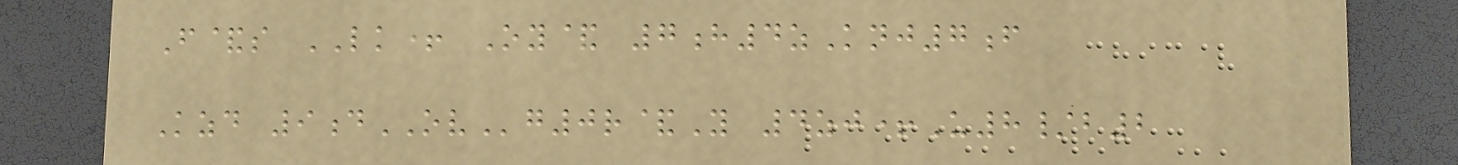F&s LK+ Oy& 7h4zKnj7f
Kzd 9dOVg0r&Y 4zj+U8/b2
